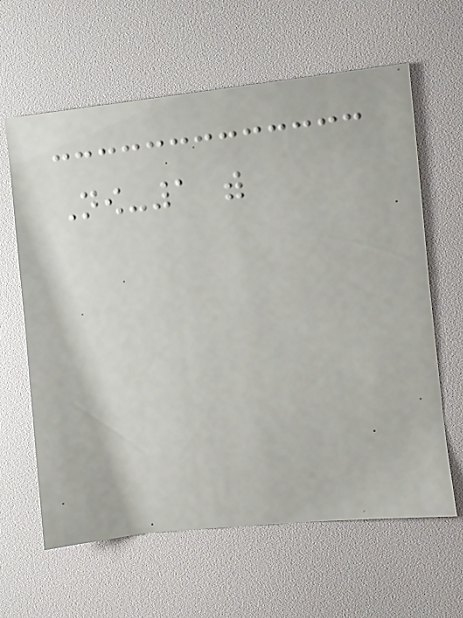Now-1 with
